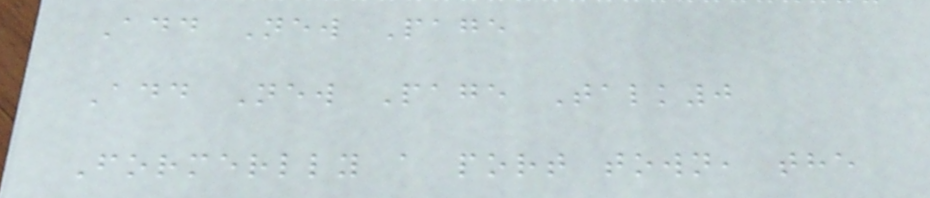Add New Page
Add New Page Talk0
Formerlly a port town, the
